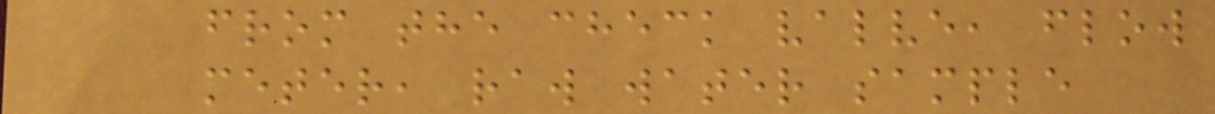from the check valve, flow
meter, raw water sample
